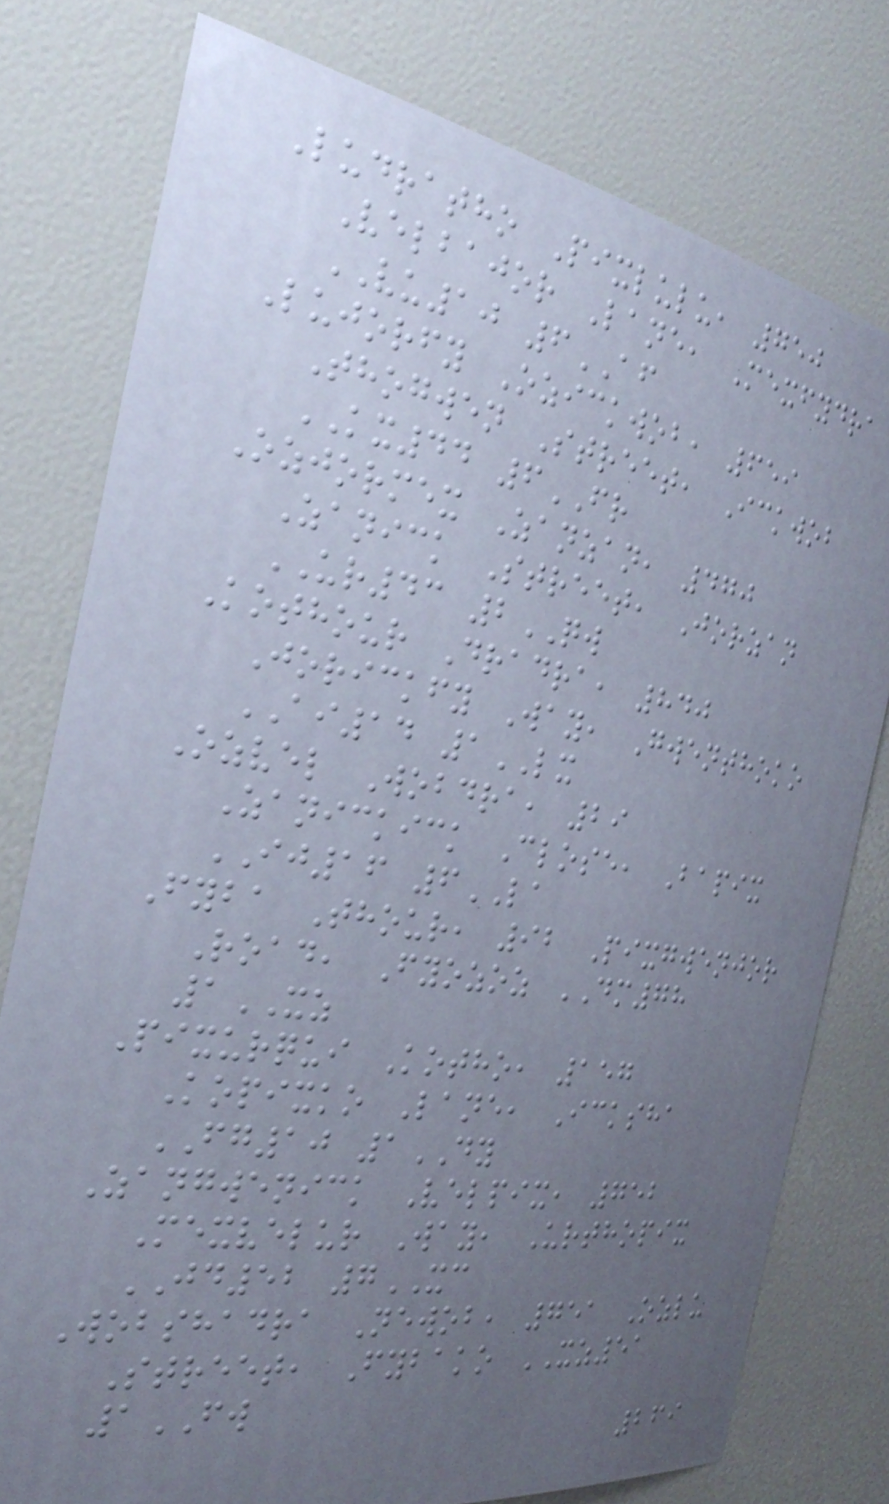Ludratho Pixlulu, 750
Velbajor Lane, Mexfydra
VU10 6AF
Lujorfy Ozickwob, 659
Thogwen Street, Ickwob
KX44 6FR
Ozjormex Zanzan, 470
Zanick Street, Jorzan
UR43 2QW
Kothour Dradra, 840
Jorickfy Way, Gwenthoko
AI14 1LX
Ozvel Wobdra, 29
Zanickick Close, Bapix
IJ16 6LA
Fyba Thour, 92 Pixgwenjor
Road, Fyozoz DM78
1XZ
Pixurqui Kotho, 157
Kopixko Lane, Icksha
FG10 1DY
Zangwenick Velpix, 752
Mexvelur Way, Urthopix
JD52 7XC
Wobshadra Newob, 751 Ozlu
Street, Fybako XZ51
1FW
269
